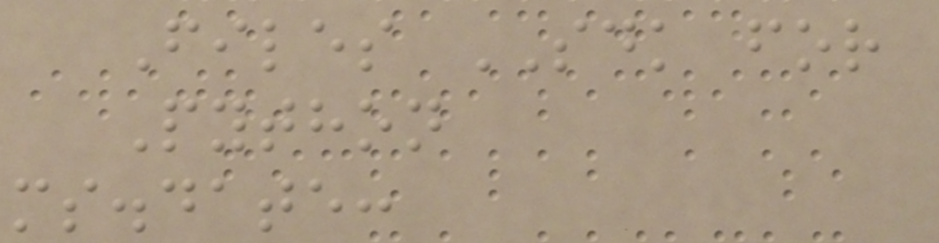Files SDK for
Python
ms.date:
